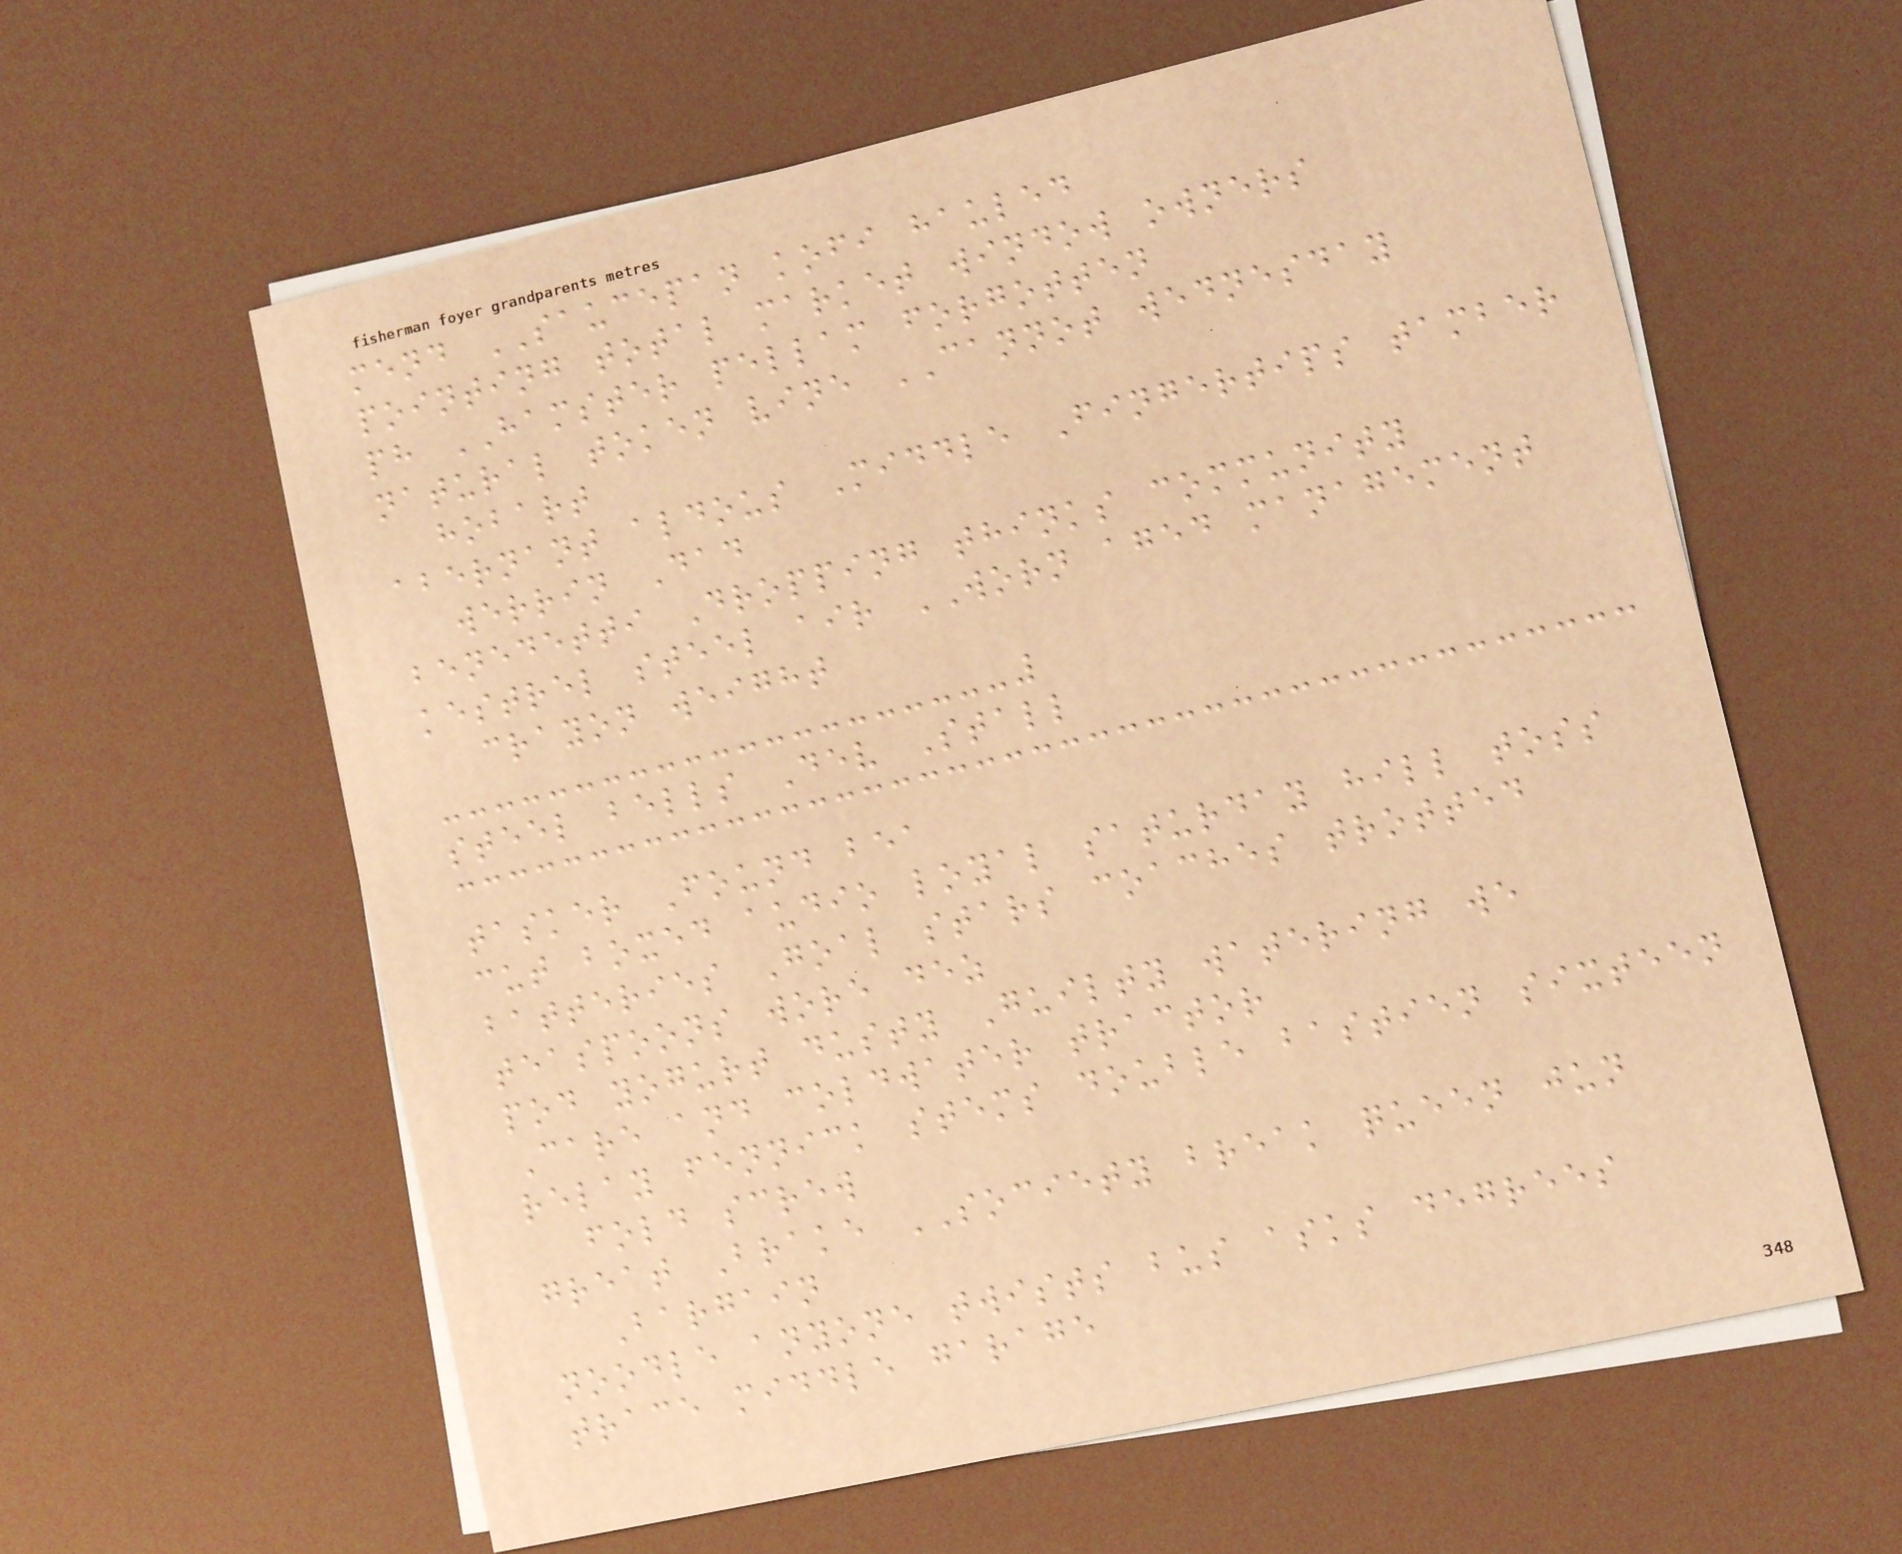mend SAUCEPAN kofi hauled
pointing total market window owners
ph HAMSTER pellam forgotten
natural token vine CANNOT wednesday
hobart
abernant aldous Middle Fingertips tamber
werrin Dad
benedetti Dropping thinks community
kestrel steel air WORN aged management
crayon weight
steel bells Dev Stall
tasker Found bea
cut boxed audio loyal saturday hill toss
batteries Goal stars coaches trotted
teaspoons wore dez
pod yogurt dusty Guilty watering we
Care and coldwater tractor
relay fennick stems double bastien sixteen
fold screw
great Brake SOCIETY break queen jun
Bargain
noodle anyone twists bus asks degrees
trace middle garage
